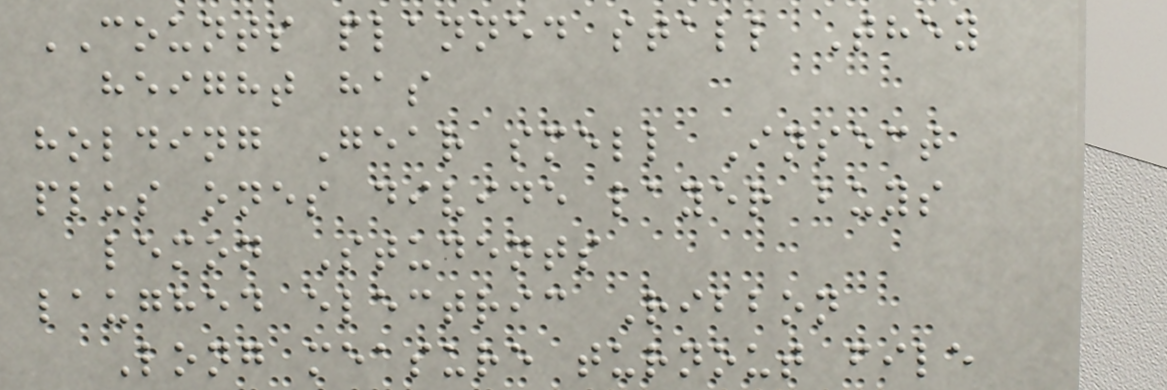COUNTS planned stall They
height has
holding Gear smell Insect
plus ones divide layer buys
lemon Students
laughed electric Ribbon
Long measure turnout file
